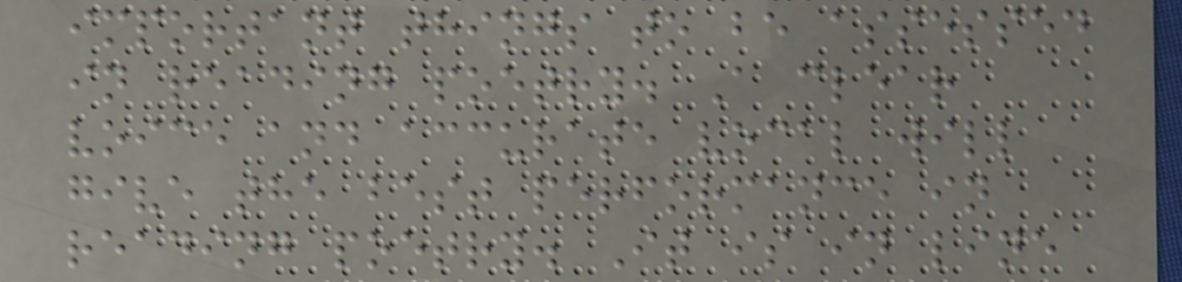important things to be assessed
in reading poetry. A clear
voice and accurate vocal will
give the best performance in
reading poetry. It is in line
